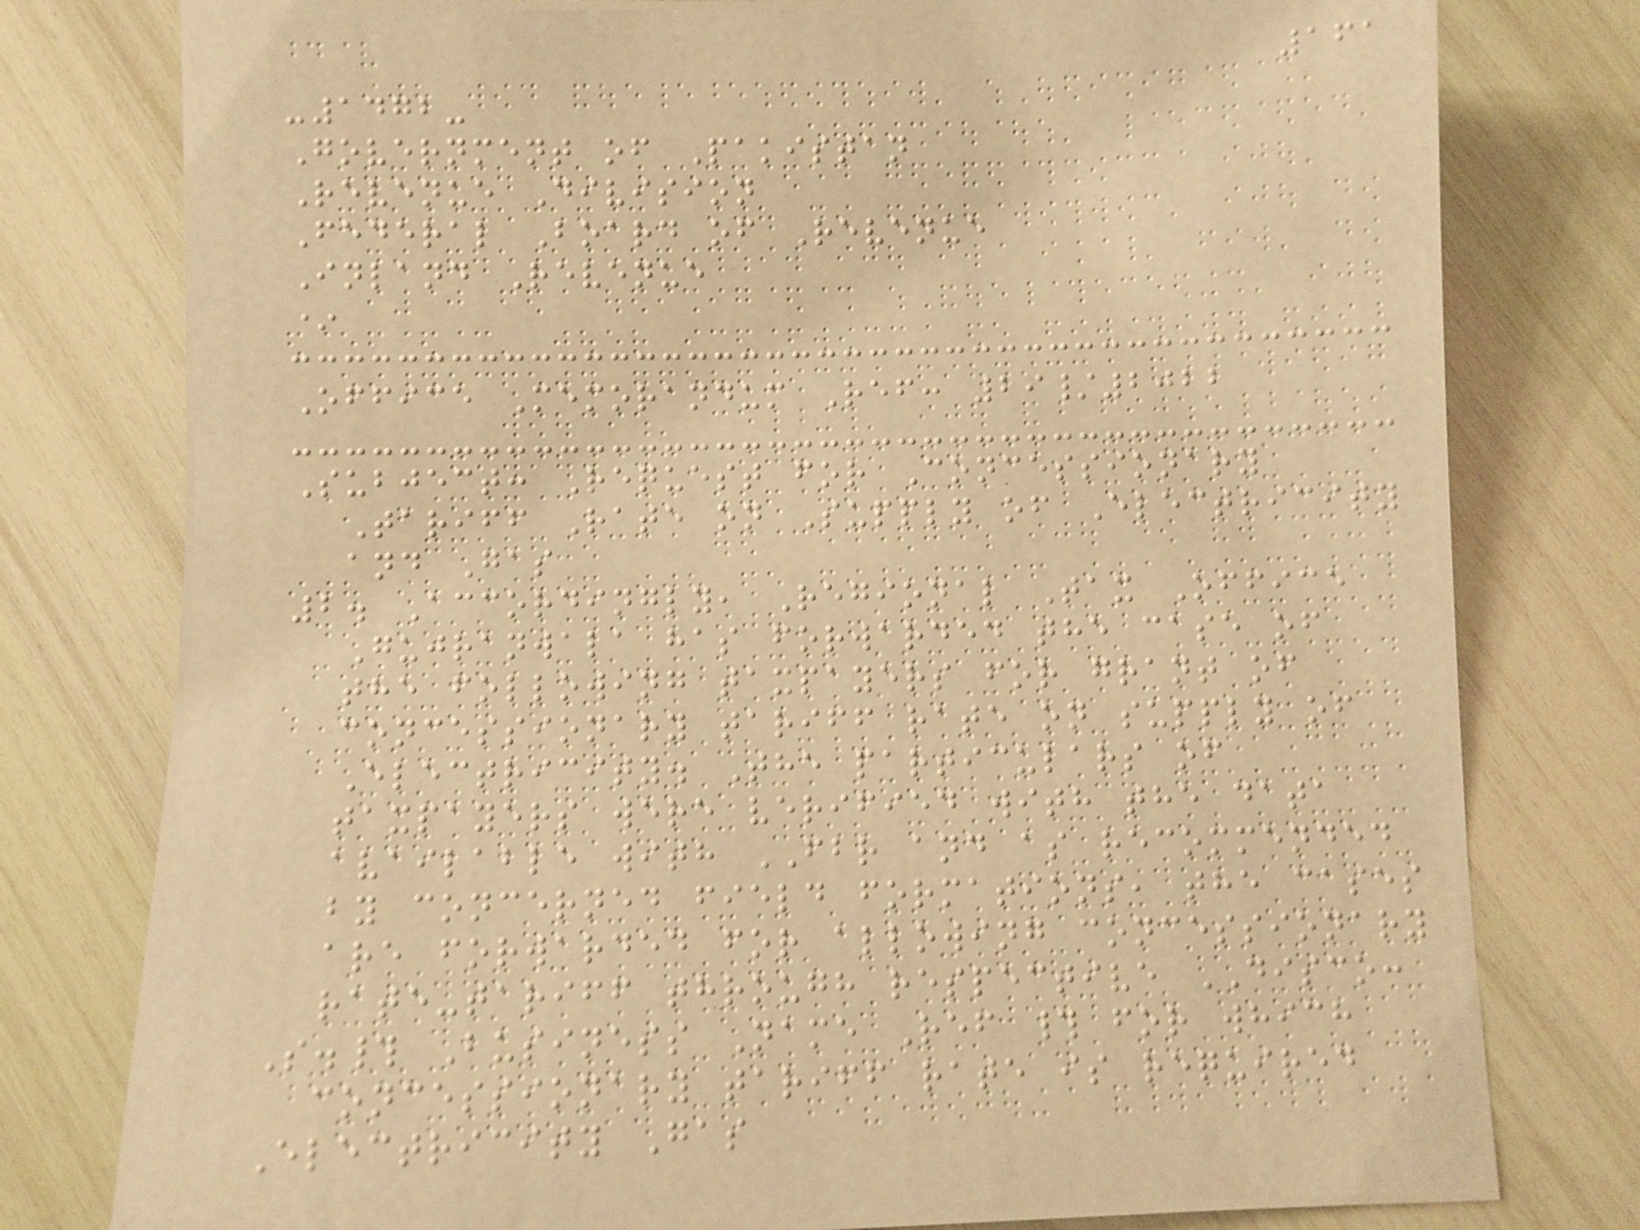161
-1472-
Government of Pakistan
Revenue Division
Federal Board of Revenue
Inland Revenue
*
Office Memorandum Ref: 29/2022
Subject: Request for Concessionary
Tariff Rate on Supply of Electricity
and Gas
2. Accordingly, Regional Tax Office
Gujranwala has forwarded the case of
the following taxpayers for grant of
concessionary tariff rate on supply of
Electricity. The particulars of
taxpayers were verified with the data
available with FBR and as recommended
by concerned field formations, the cases
are forwarded for allowing concessionary
rate-tariff through respective DISCO:
S.# Business Name Ref # for which
concessionary tariff rate is required
Electricity Gas
